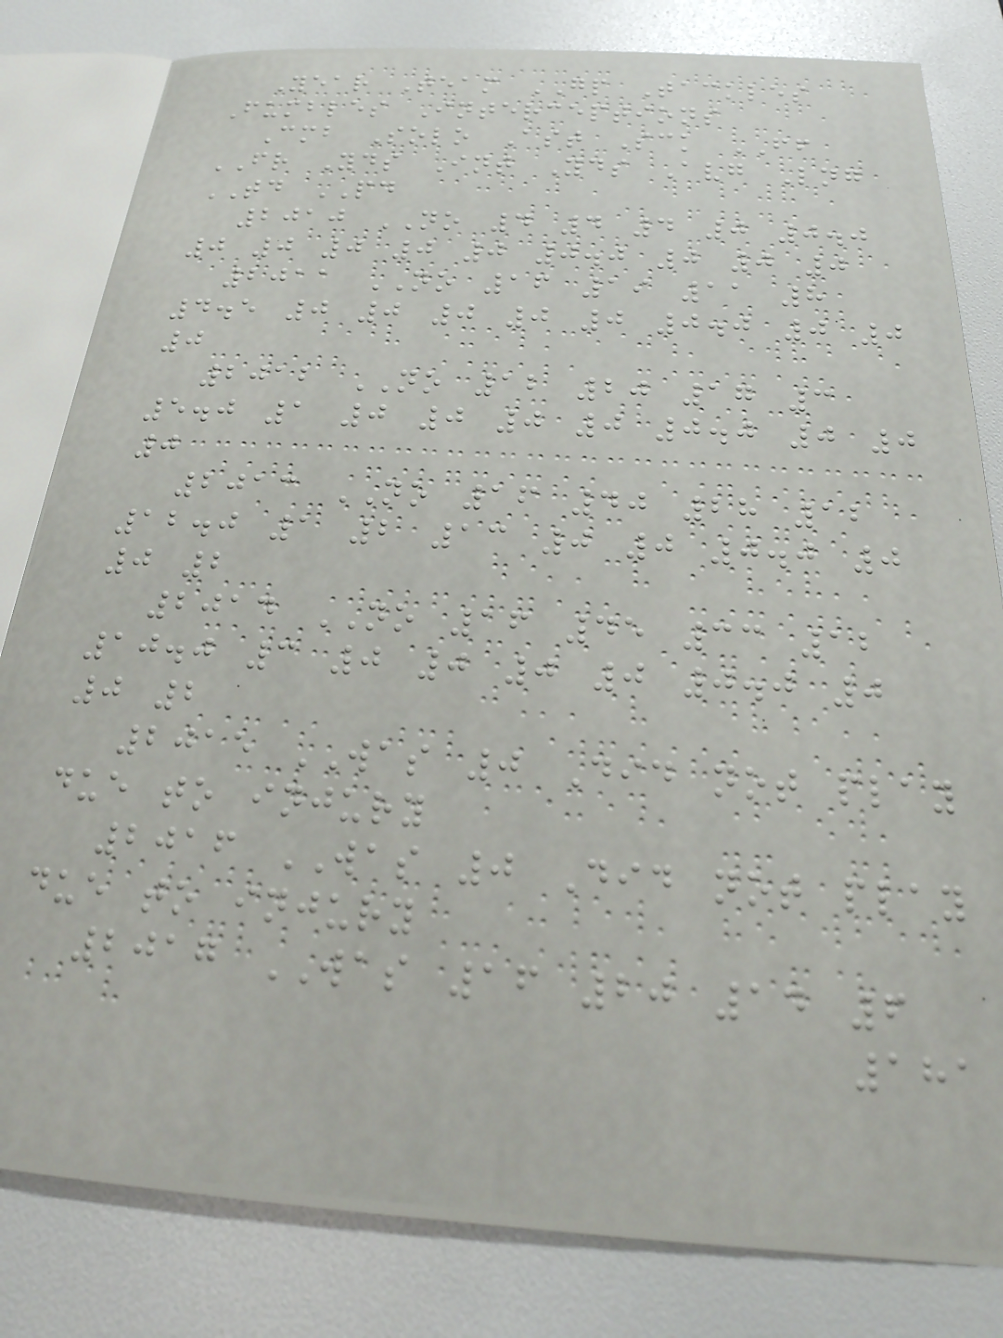Year Team GP Tackles
Fumbles Interceptions
Cmb Solo Ast Sck FF
FR Yds Int Yds Avg Lng
TD PD
2010 NO 4 4 4 0 0.0
0 0 0 0 0 0.0 0 0 0
2011 NO 16 19 11 8
4.5 0 0 0 0 0 0.0 0 0
0
2012 NO 12 20 17 3
5.0 1 0 0 0 0 0.0 0 0
0
2013 NO 16 40 28 12
12.0 1 2 13 0 0 0.0 0
0 2
2014 NO 16 45 33 12
10.0 3 0 0 0 0 0.0 0
0 2
2015 WAS 0 Did not play
due to injury
2016 WAS 0 Did not play
due to injury
2017 WAS 16 20 14 6
181
